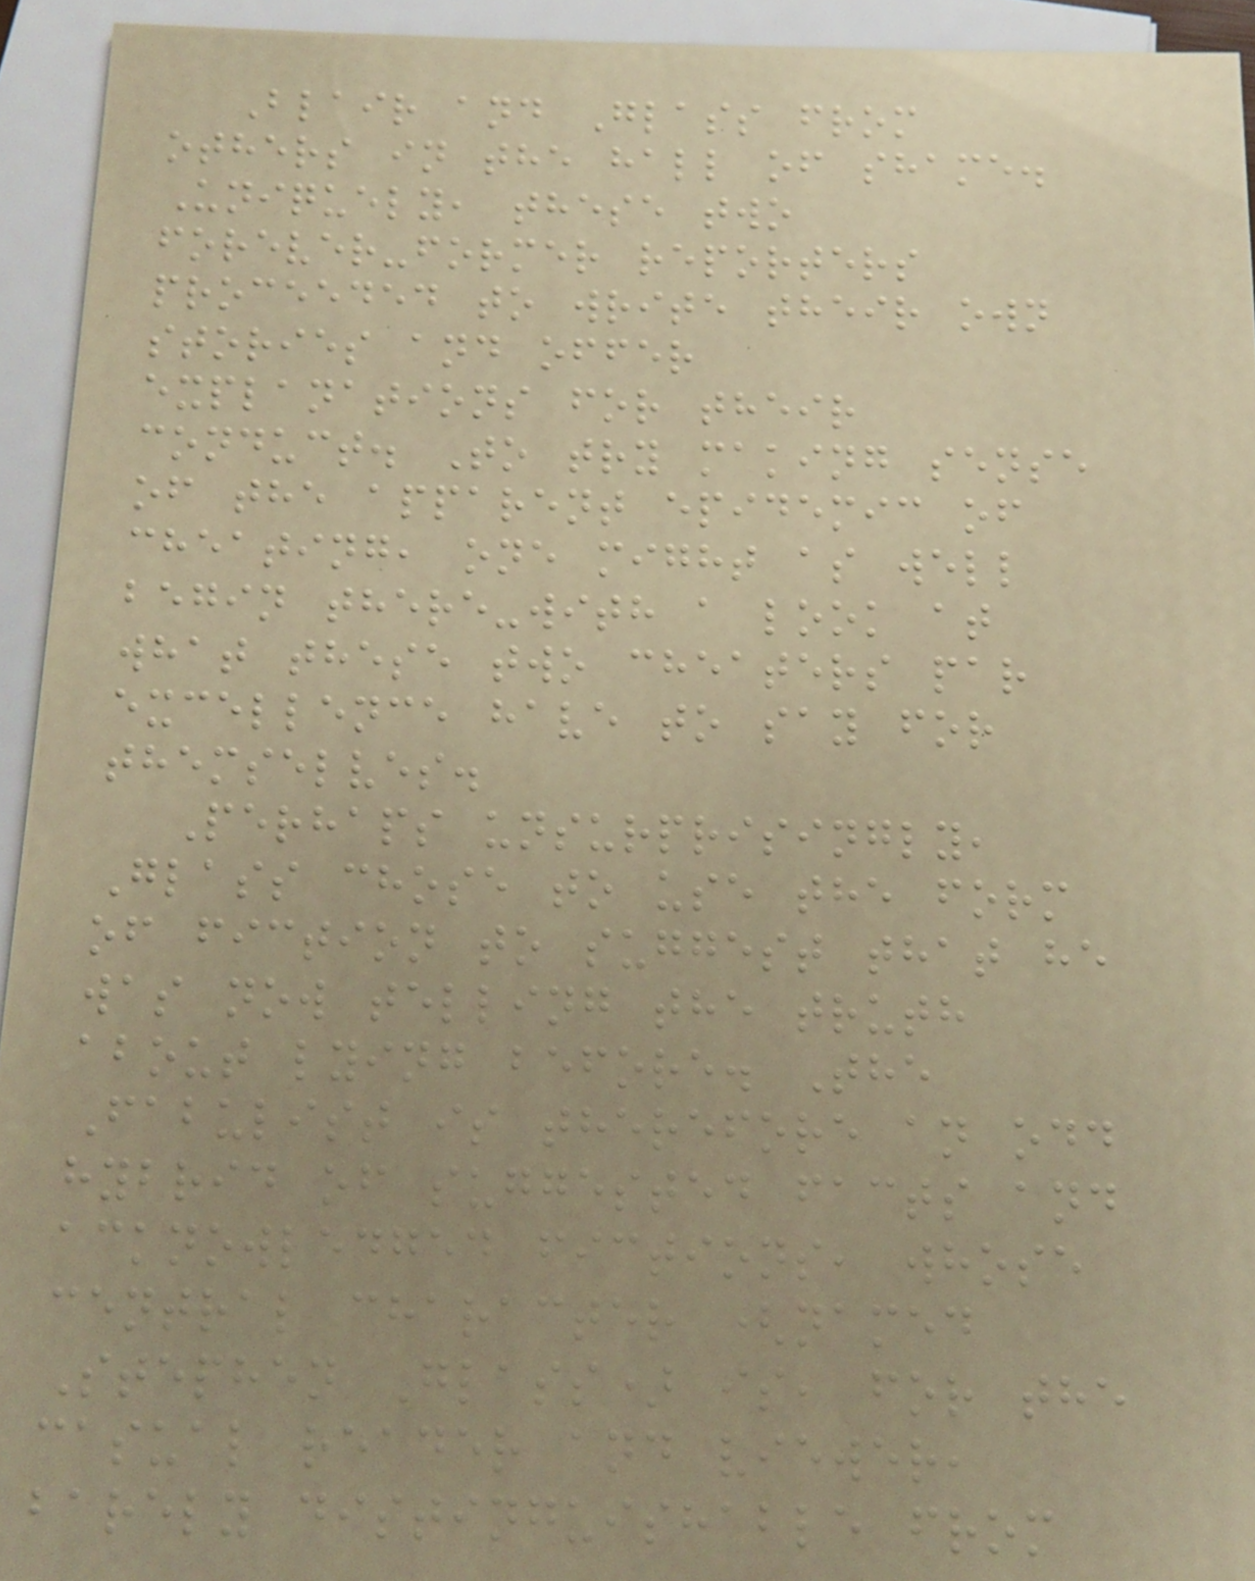Blair and Glass from
others in the hall of shame.
Uniquely, these two
forever-former reporters
proceeded to write their own
stories and offer
explanations for their
conduct. To try making sense
of the apparent epidemic of
cheating, one might as well
begin there-with a look at
what these two cheaters par
excellence have to say for
themselves.
Perhaps unsurprisingly,
Glass chose to use the form
of fiction to suggest that he
was now telling the truth
about lying before. The
Fabulist is therefore an odd
hybrid of suggested facts and
acknowledged fictions, whose
central character (named
Stephen Glass) is, for the
casual reader and viewer,
barely distinguishable from
